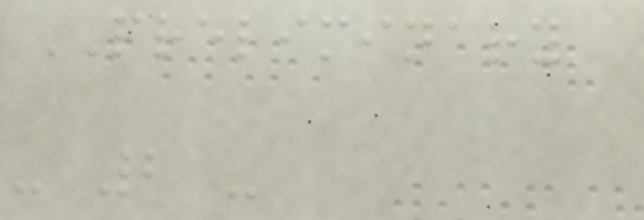PRELIMINARY
- 2 -
